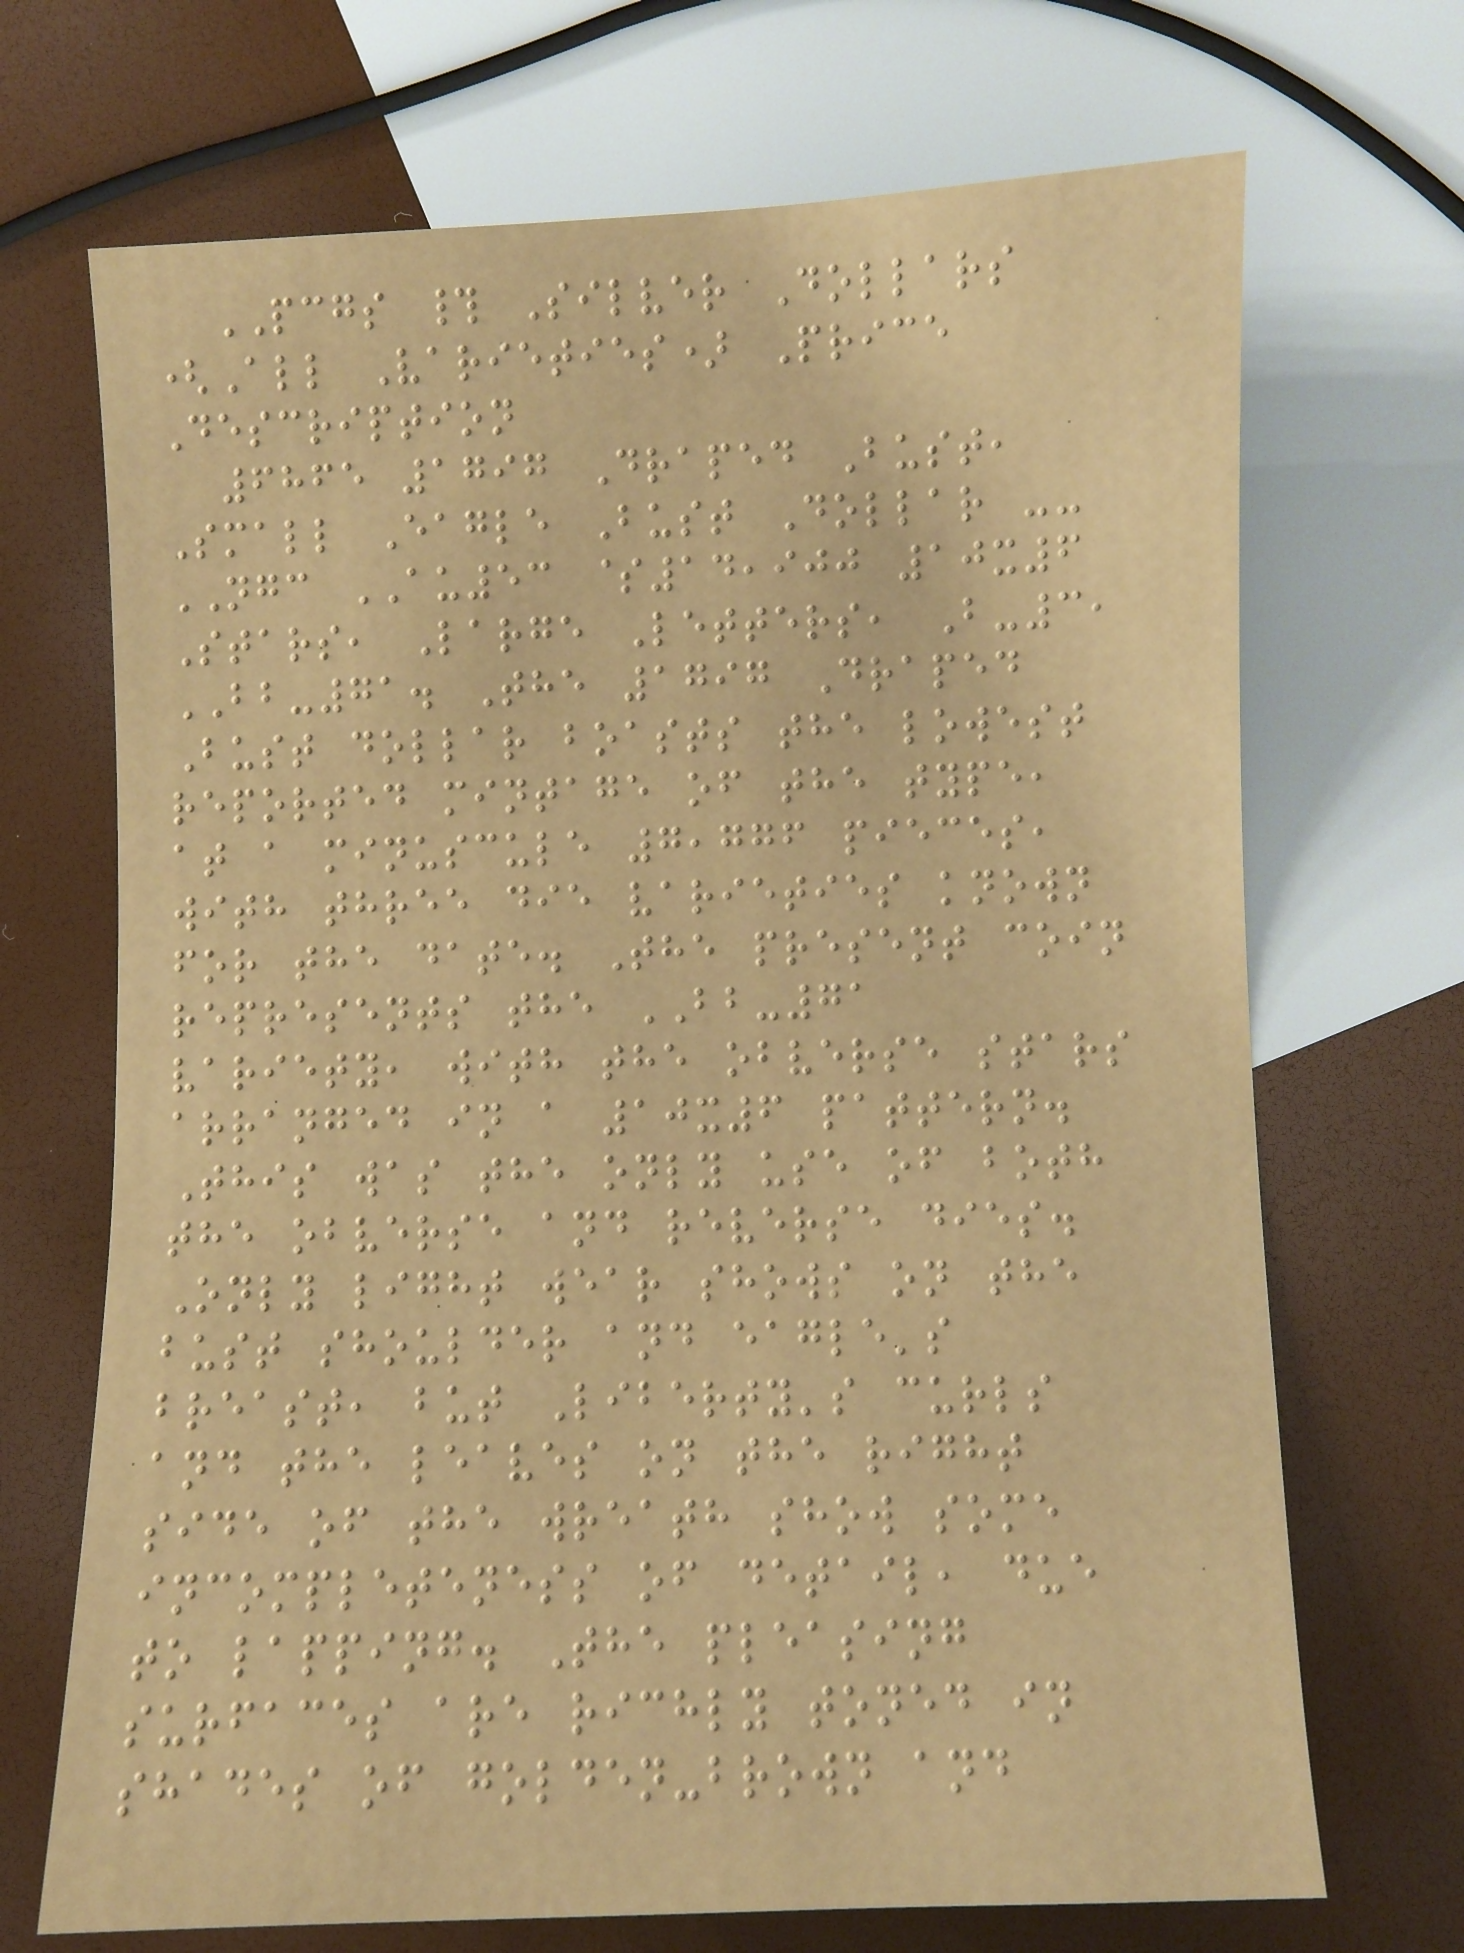PCGS # Silver Dollars
(All Varieties) Price
Description
6865 1797 Draped Bust,
Small Eagle Bust Dollar --
NGC AU53 $14,900 10x6
Stars, Large Letters, B-3,
BB-71. The 1797 Draped
Bust dollar boasts the lowest
reported mintage of the type,
at a minuscule 7,776 pieces,
with three die varieties known
for the date. The present coin
represents the BB-71
variety, with the obverse stars
arranged in a 10x6 pattern.
This was the only use of both
the obverse and reverse dies.
Only light wear shows on the
bust shoulder and eagle's
breast, but Liberty's curls
and the leaves on the right
side of the wreath show some
incompleteness of detail, due
to lapping. The pleasing
surfaces are richly toned in
shades of golden-brown and
